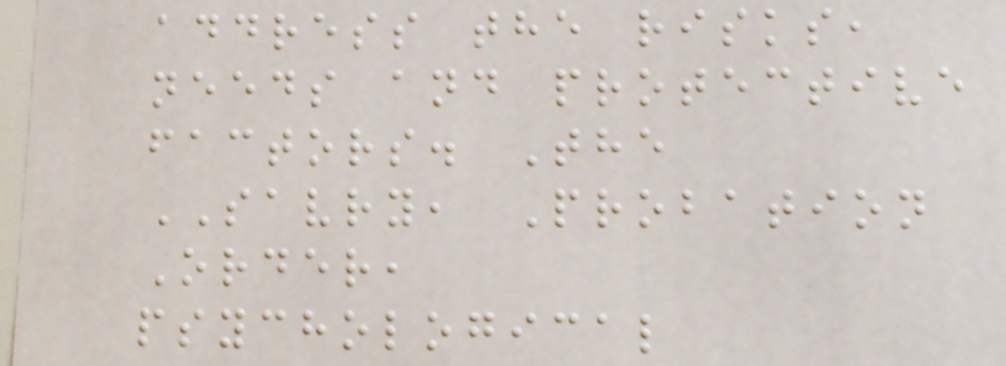address the risks,
needs and protective
factors. The
SAVRY, Probation
Order,
psychological
